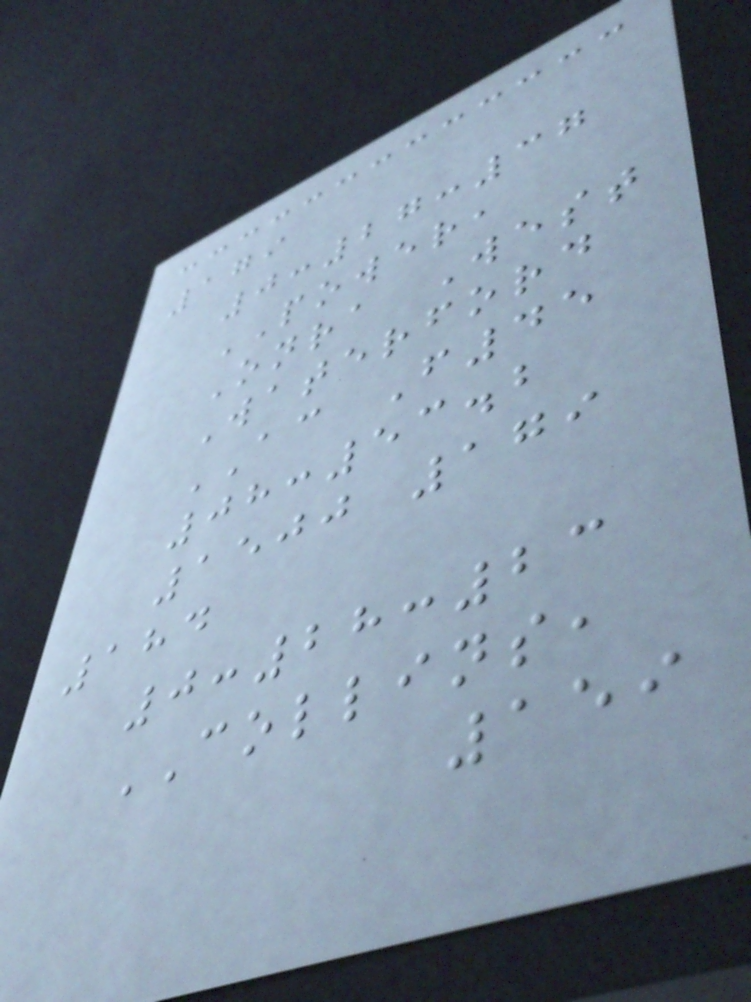179
0:27:37
POWER,
Onra West
Waterford
AC F45
08:53.2
1500 179
184
0:28:23
COLLINS,
159
